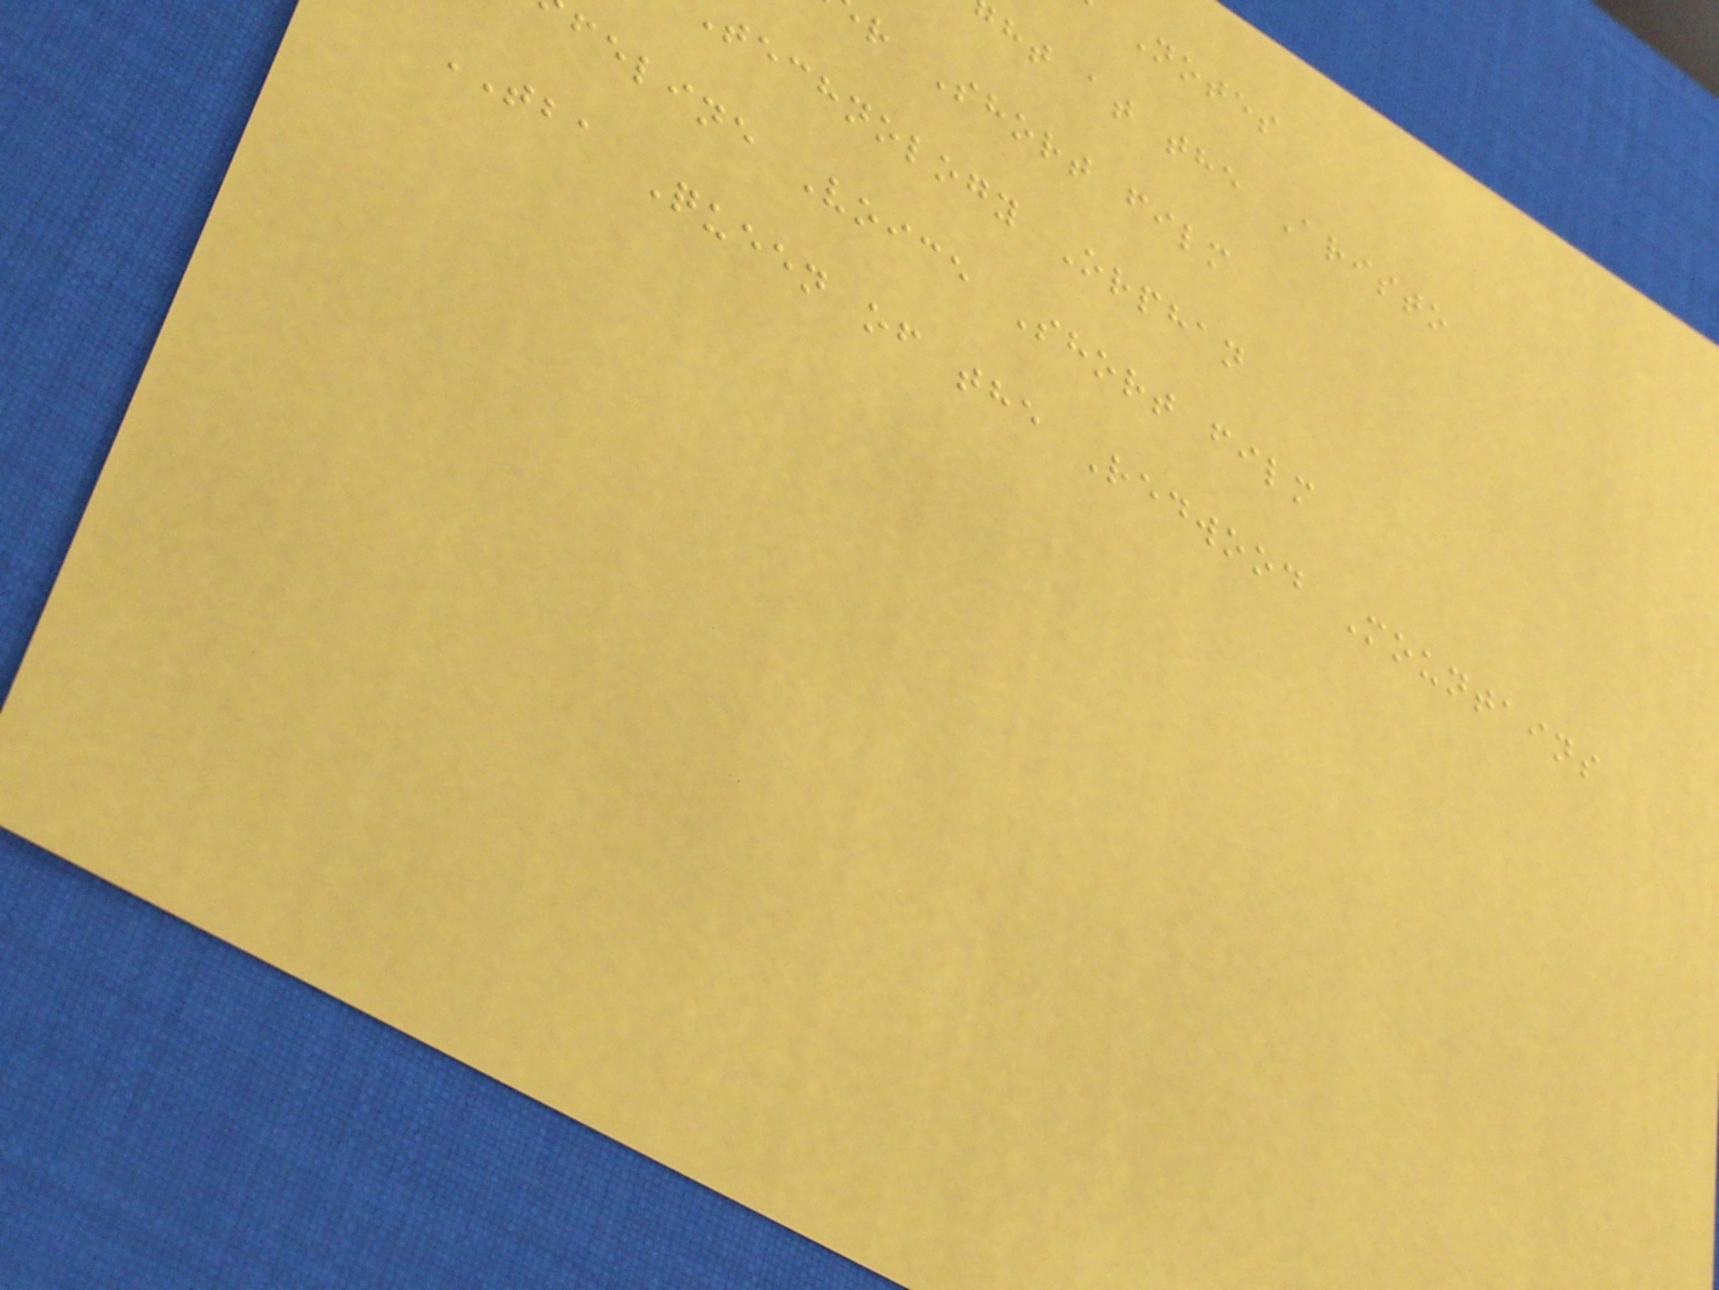ht at the Aristo
r Short film
technology Orphan
feline Voice Short film
TBA Queen of the Redwood Mountains
